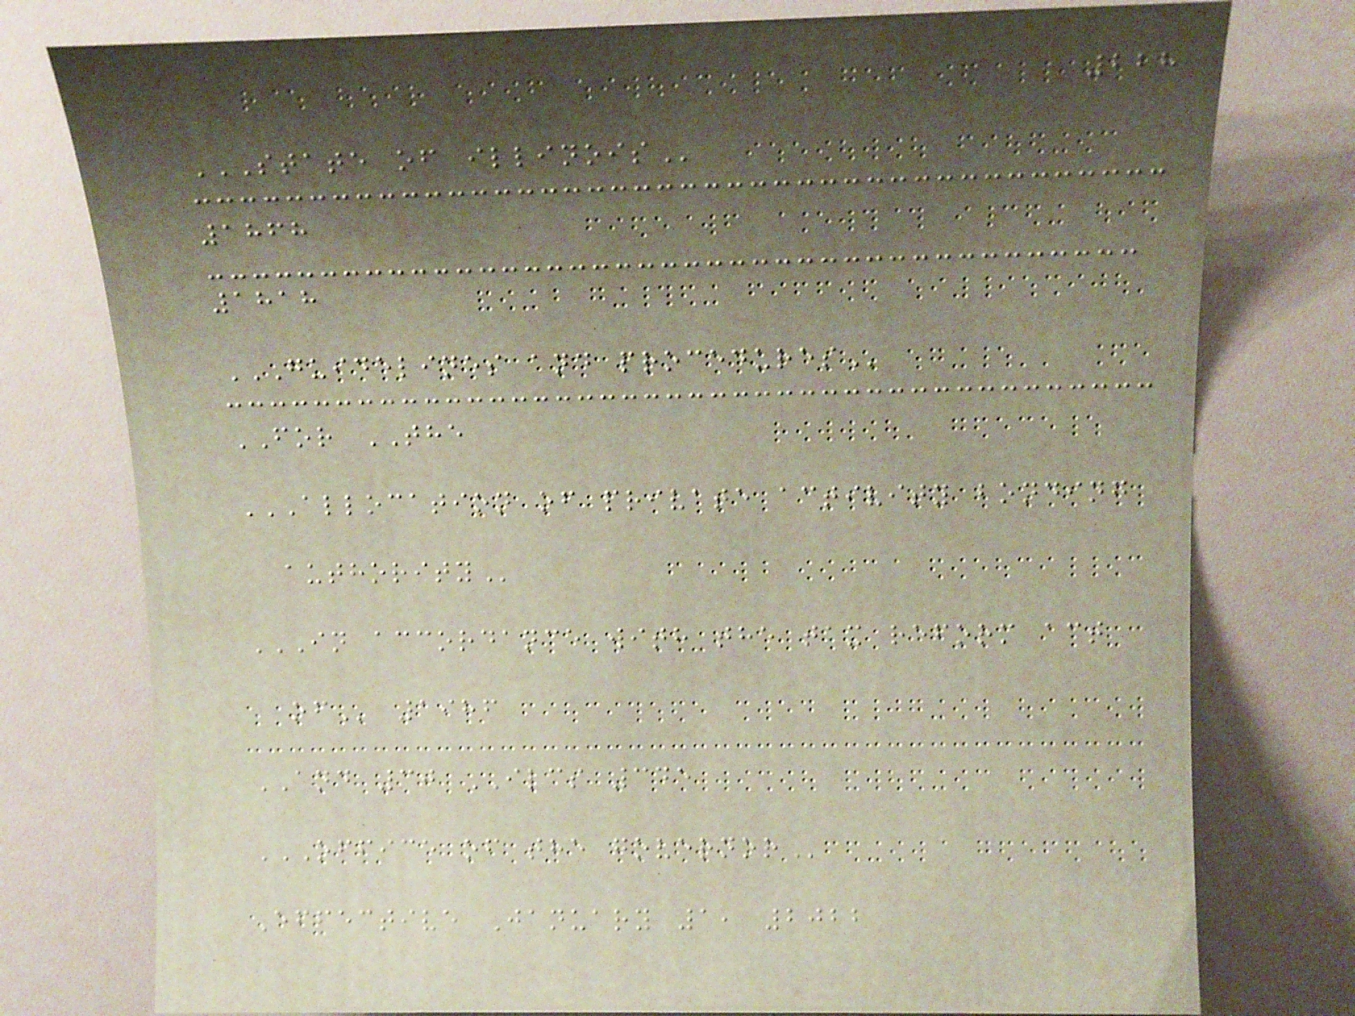228
STATE OF ILLINOIS
1868
1818
GUIDELINES AND PROCEDURES
FOR THE
ALLOCATION OF PRIVATE ACTIVITY BONDING
AUTHORITY
IN ACCORDANCE WITH THE TAX REFORM ACT
OF 1986
AND 30 ILCS 345
OFFICE OF THE GOVERNOR
Effective January 1, 2022
